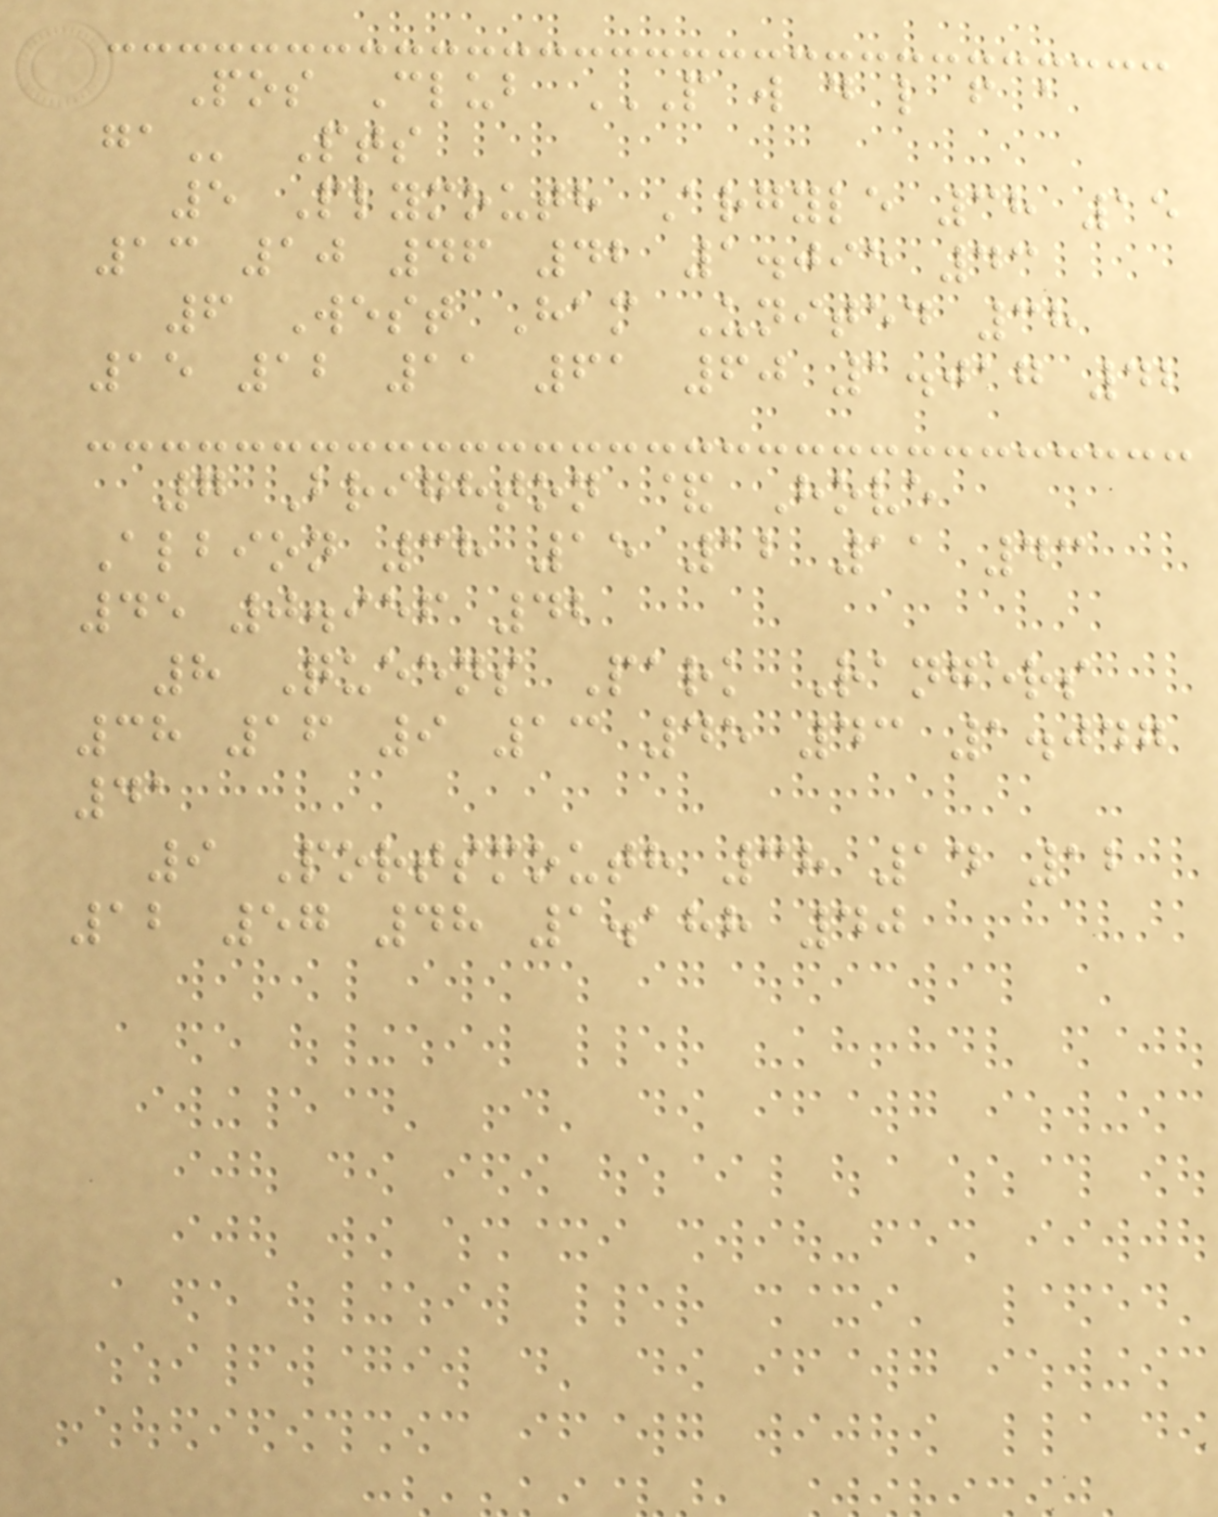Pos Club P W D L F A
GA Pts
5 Plymouth Argyle 38 15
13 10 46 42 1.095 43
6 West Ham United 38
15 12 11 61 60 1.017 42
7 Brighton & Hove
Albion 38 15 12 11 43
45 0.956 42
8 Queens Park Rangers
38 16 9 13 45 43 1.047
41
9 Portsmouth 38 14 12
12 57 48 1.188 40
